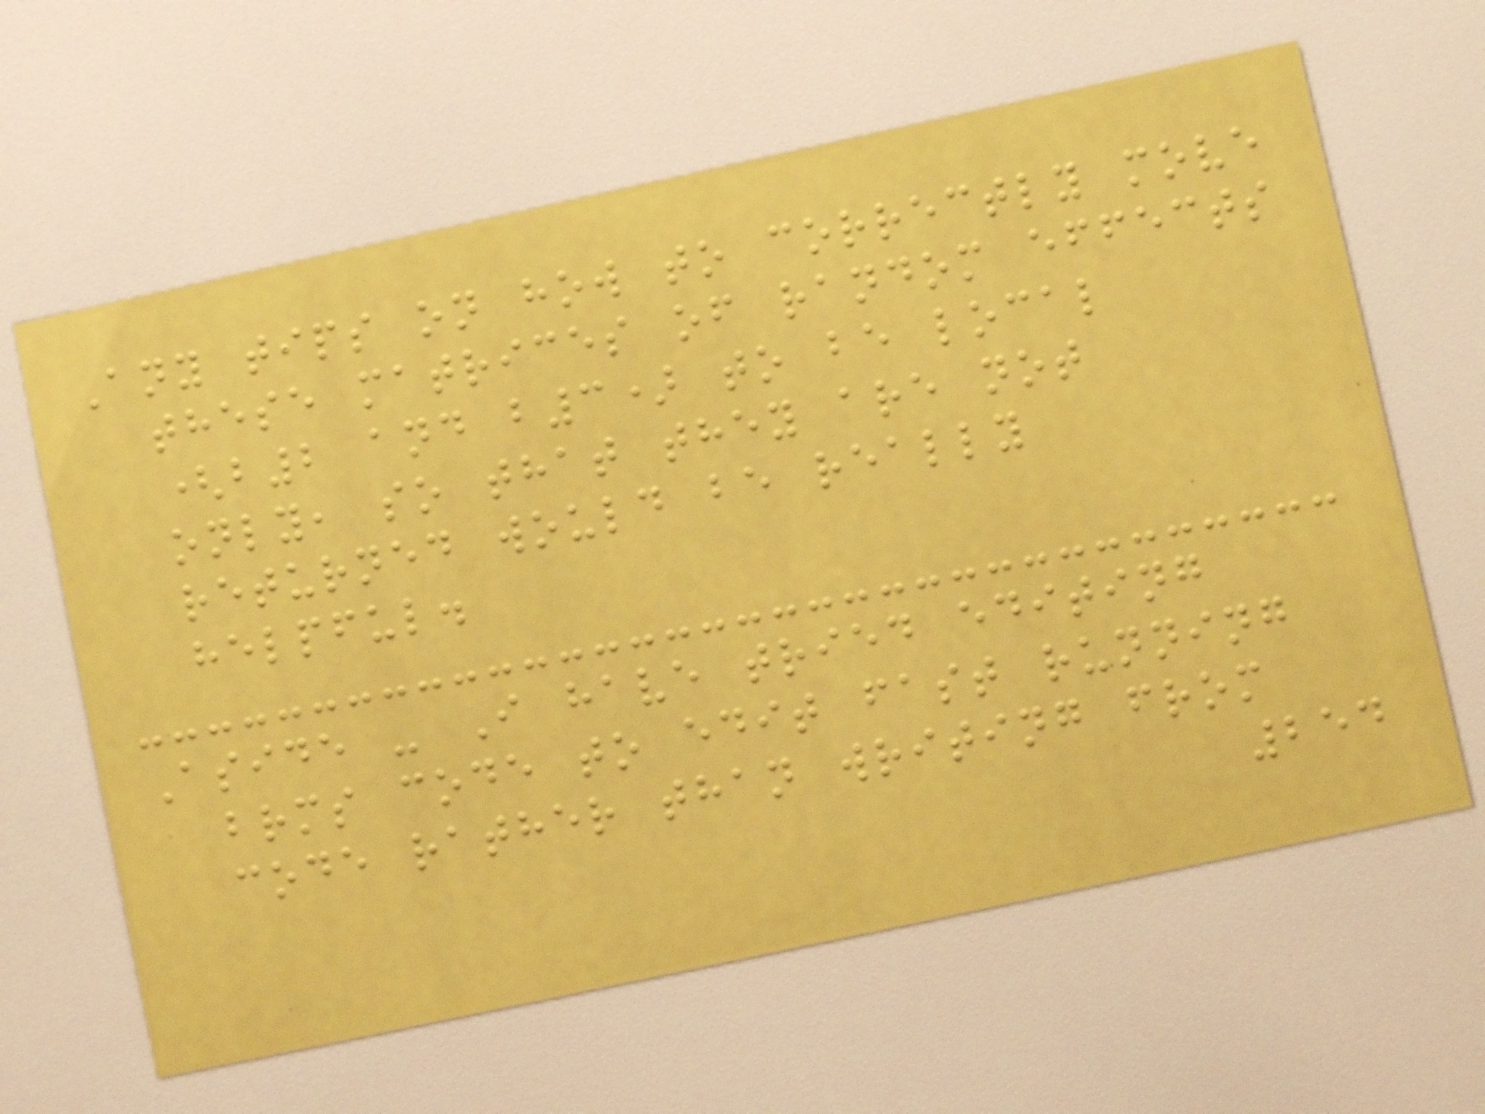Any tips on how to correctly move
these matrices of random effects
(b2 and b3) to be local
only, so that they are not
returned would be really
helpful.
Aside - I have tried editing
brms code to edit fast running
code rather than writing from
254
